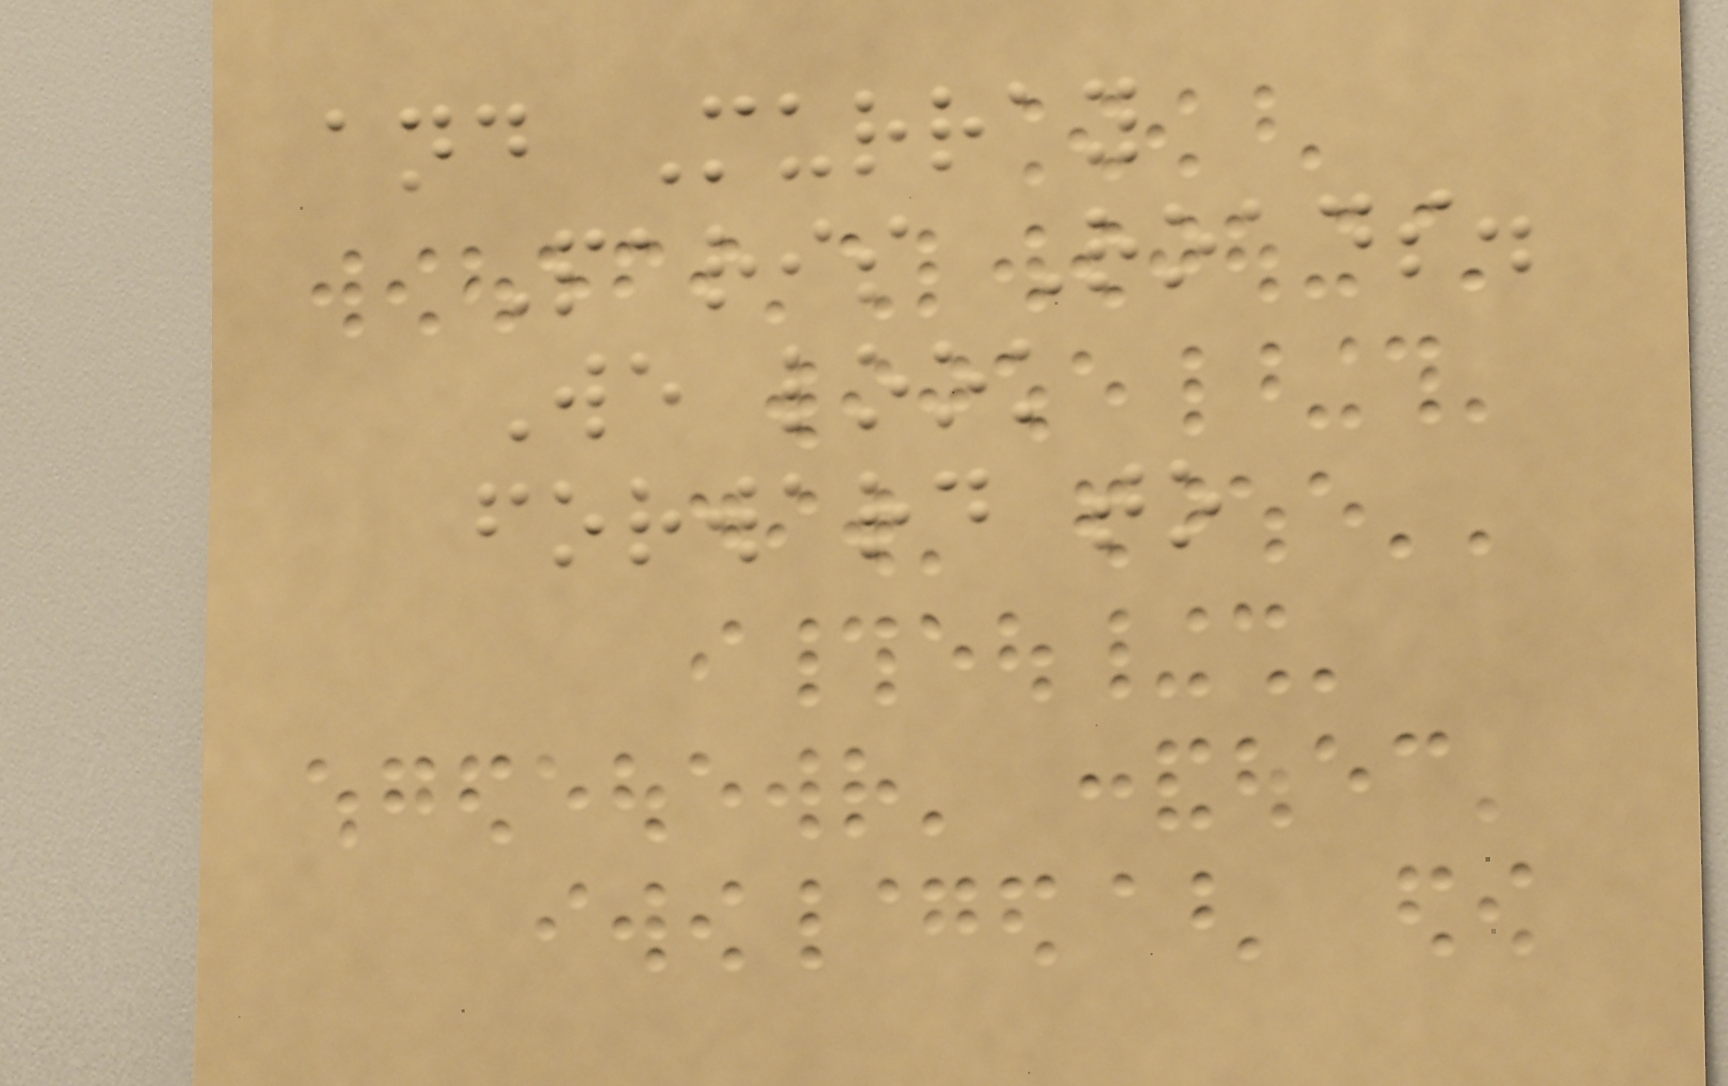and Murray
Paris Roads.
We look
forward to
